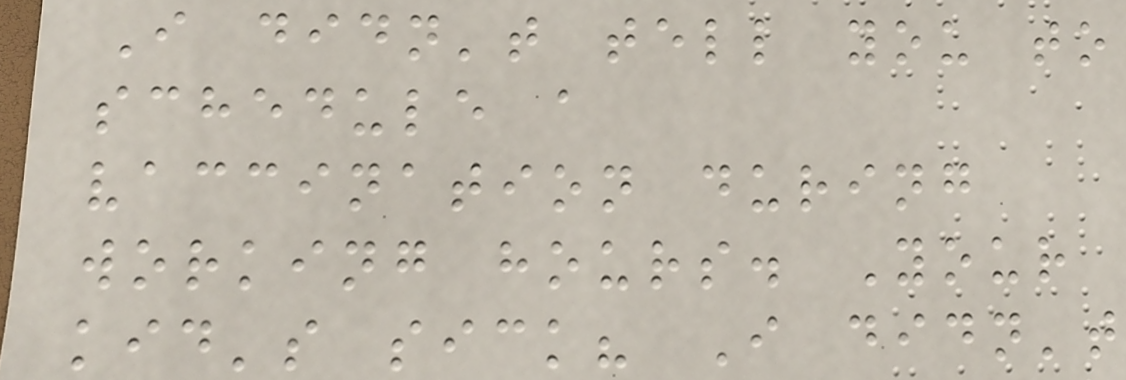I didn't tell you to
schedule a
vaccination during
working hours. Your
kid's sick? I didn't
